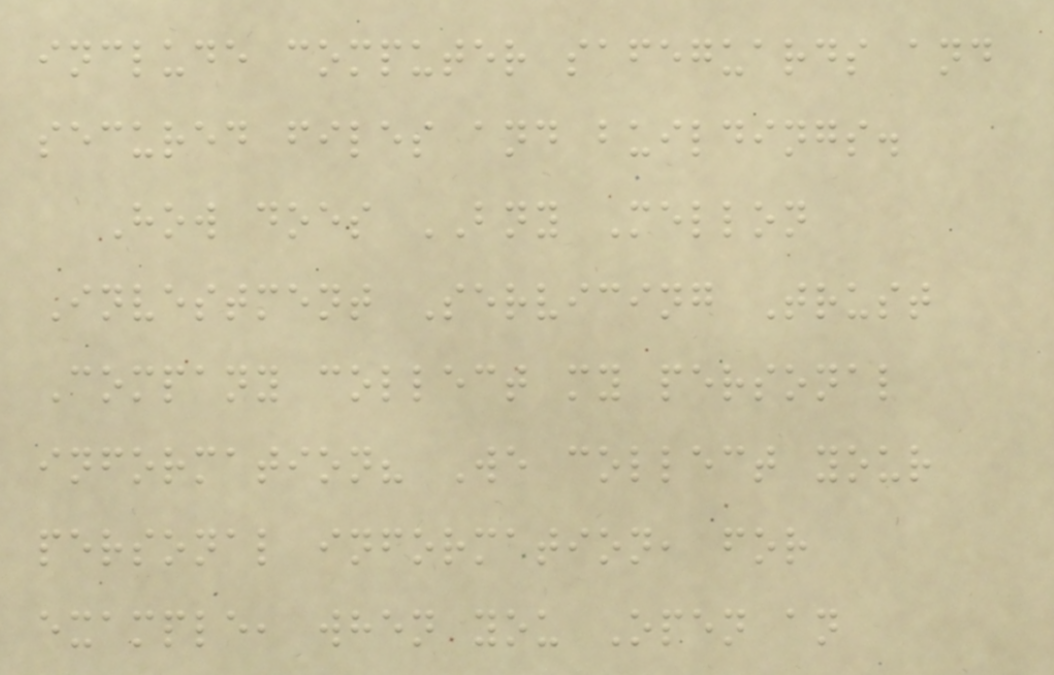include computer safeguards and
secured files and buildings.
How does BNY Mellon
Investment Servicing Trust
Company collect my personal
information? We collect your
personal information, for
example, when you Open an
